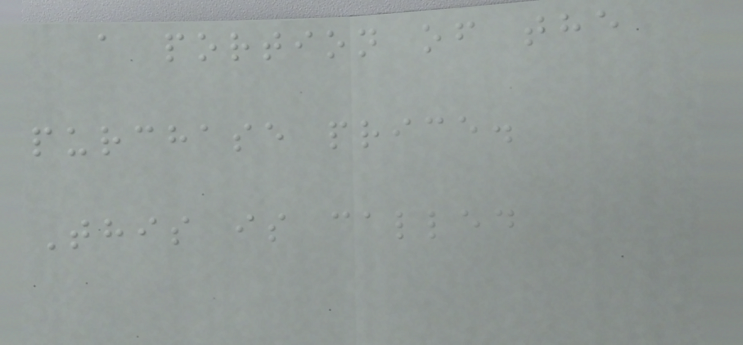a portion of the
purchase price.
This is called
